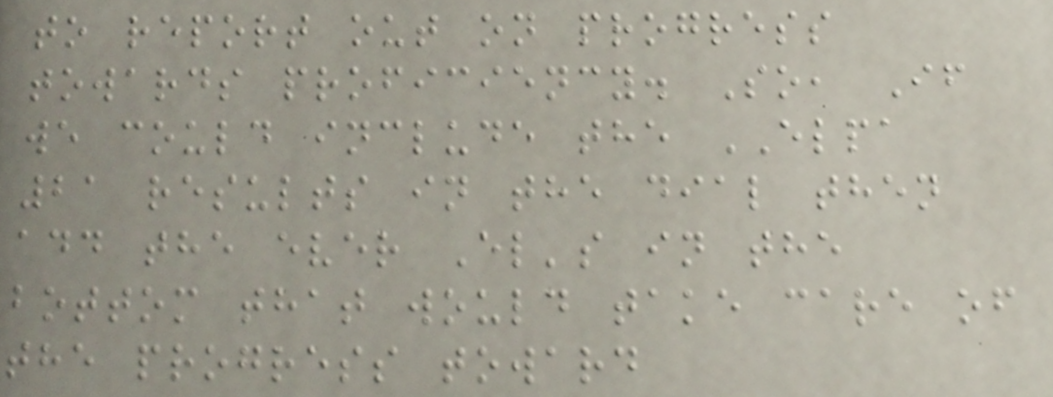to report out on progress
towards proficiency. So, If
we could include the ELPA
21 results in the dial then
add the ever El's in the
bottom that would take care of
the progress toward
